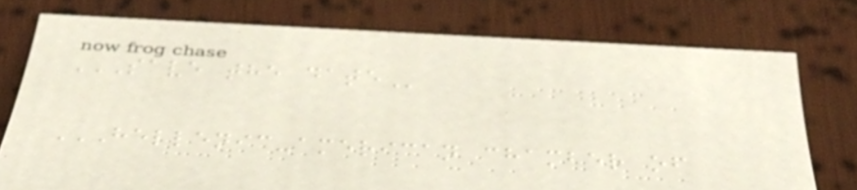SAVE THE DATE
HELLENIC-AMERICAN CHAMBER OF
